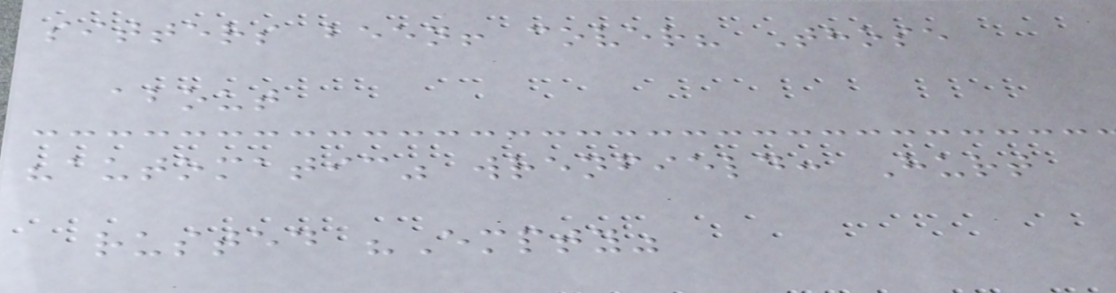sitters been! cover? Those
about
"automatic" wrenfield: Hurt
rusted "Empty"
